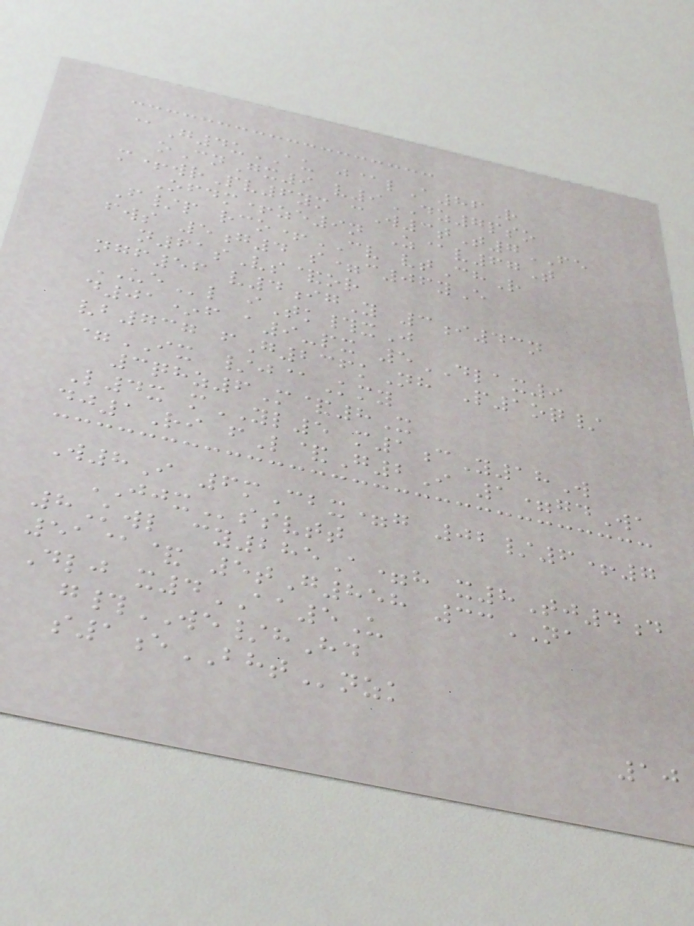@G4uAU j@lA86R
oCnGx9 v9DZ7pso
m+wrPv6ym cW3tT7FE
Ofdm+ze9n Z@v67T
F/p rco+CV vtChR
fws 5g4 s=c06yE
n61sVs&or
ngf56 v4igY 3i43n
UEl iTk#xJ
d01*f a9-px 5DLAX9
vb737 fG236kNh P1oq/
=IX /j@Kmy
3qhz6M&8X
L4x mYL5 m1cY18W
dj1Ri fL&G2I 1=gdWa
W8I 6mCbx=g 02/6+7
JJXssvtt
8Kwl cy285A=h x8Tj4d
51@& 5tG858 33NA
Dlj x4AA5U
g#WE/hHd
s1eBHTnzk
10
